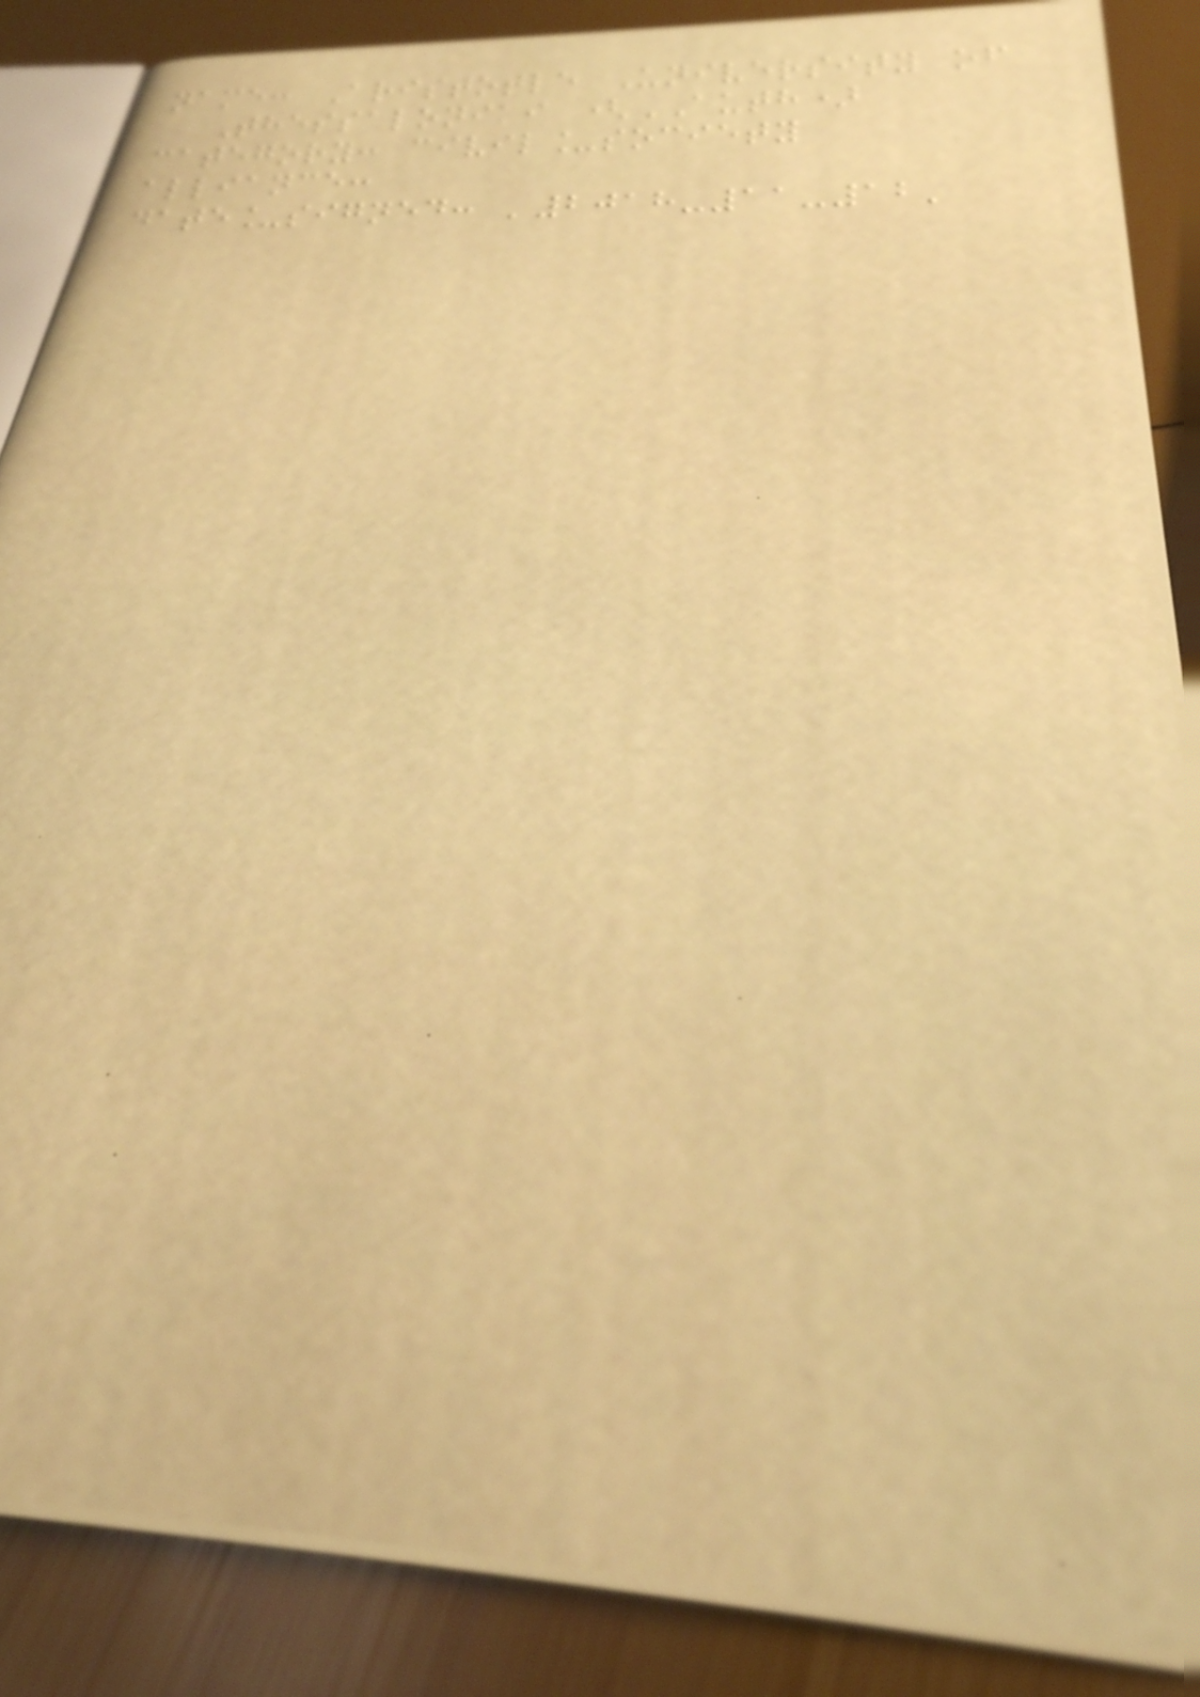name: Aristotle University of
Thessaloniki (AUTH)
category: civil_society
alliance:
date_signed: '2018-11-12'
